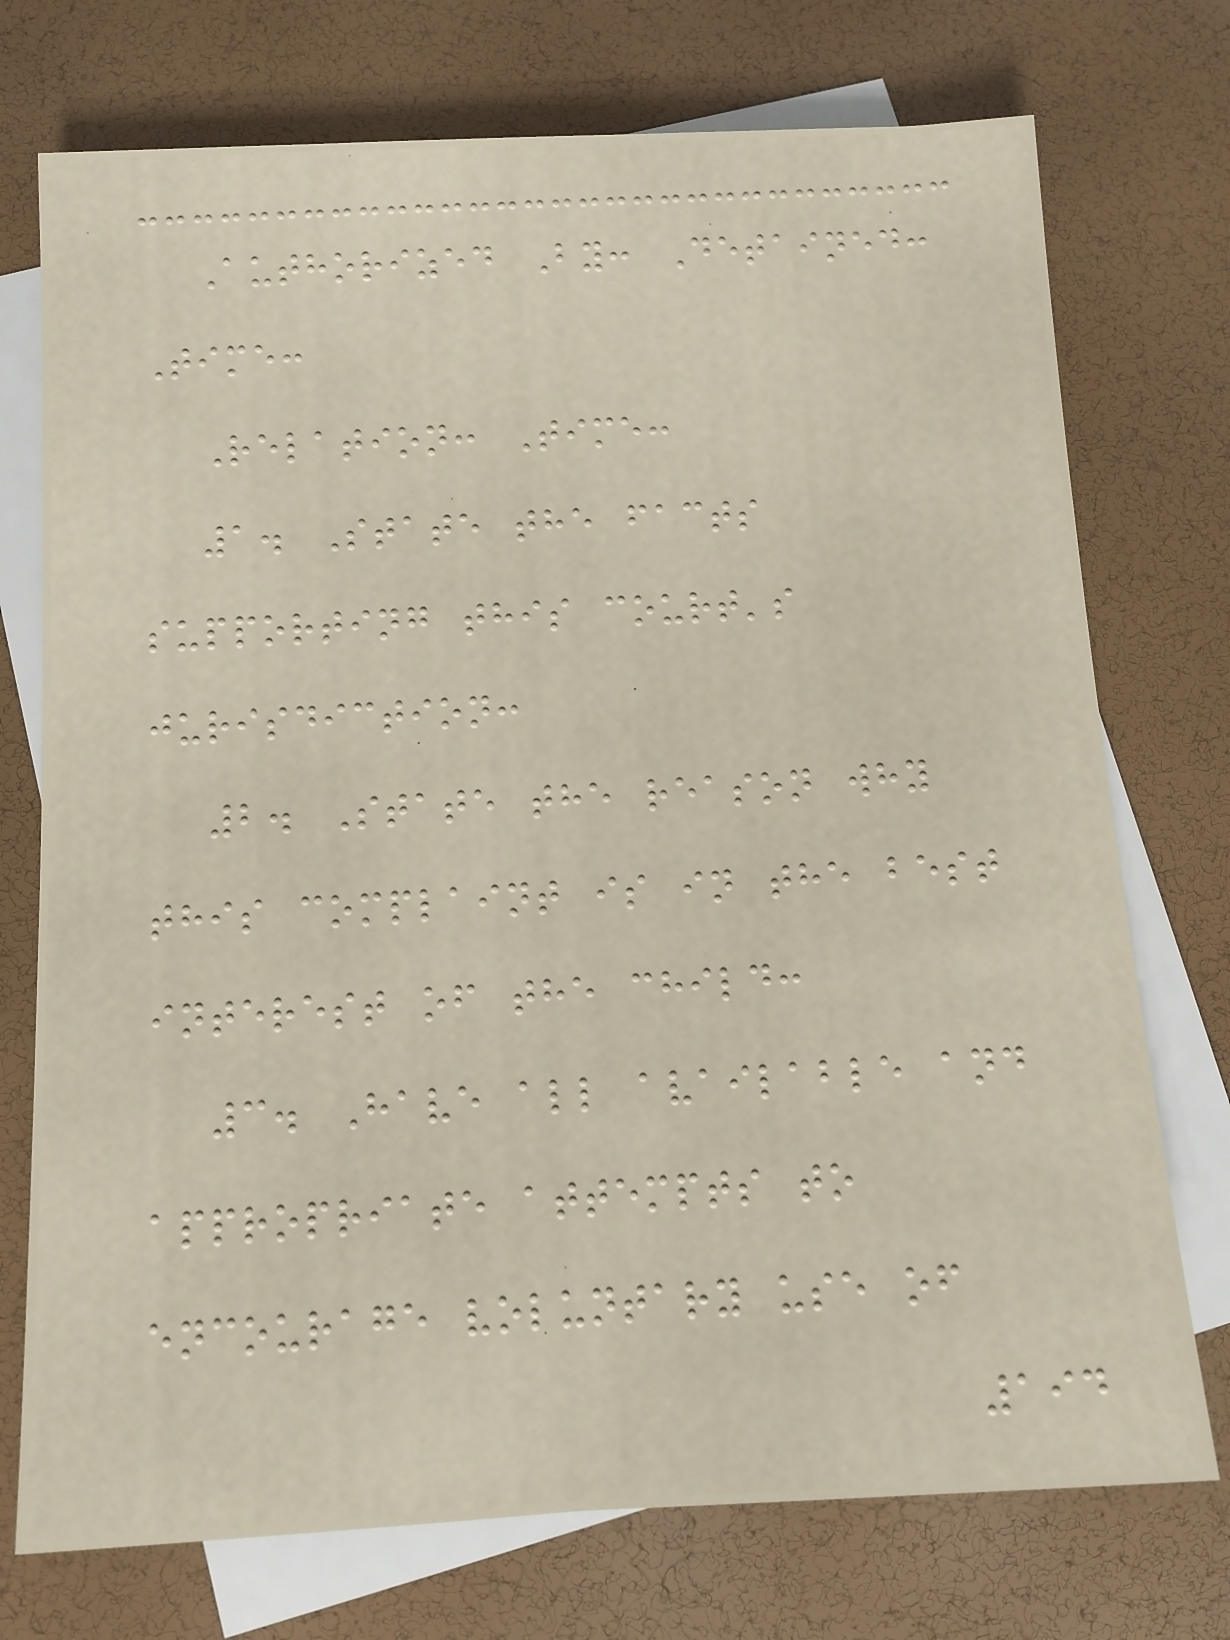Authorized By: Detained:
Time:
Relation: Time:
1. State the facts
supporting this court's
jurisdiction:
2. State the reason why
this complaint is in the best
interest of the child:
3. Have all available and
appropriate attempts to
encourage voluntary use of
194
